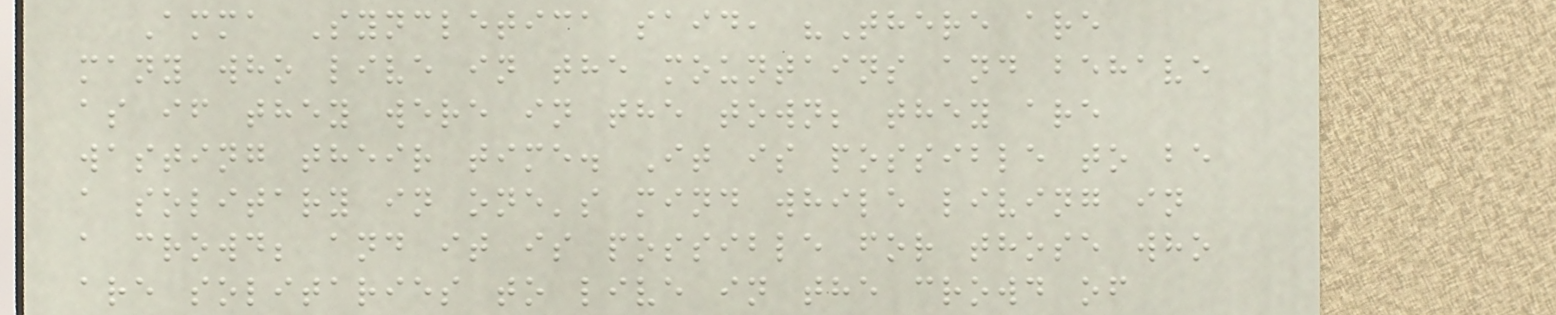Amma Syncletica said, "There are
many who live in the mountains and behave
as if they were in the town; they are
wasting their time. It is possible to be
a solitary in one's mind while living in
a crowd; and it is possible for those who
are solitaries to live in the crowd of
